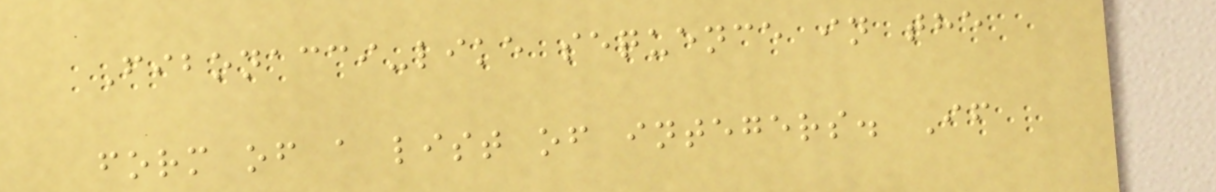Fibonacci-like sequence in the
form of a list of integers. If
